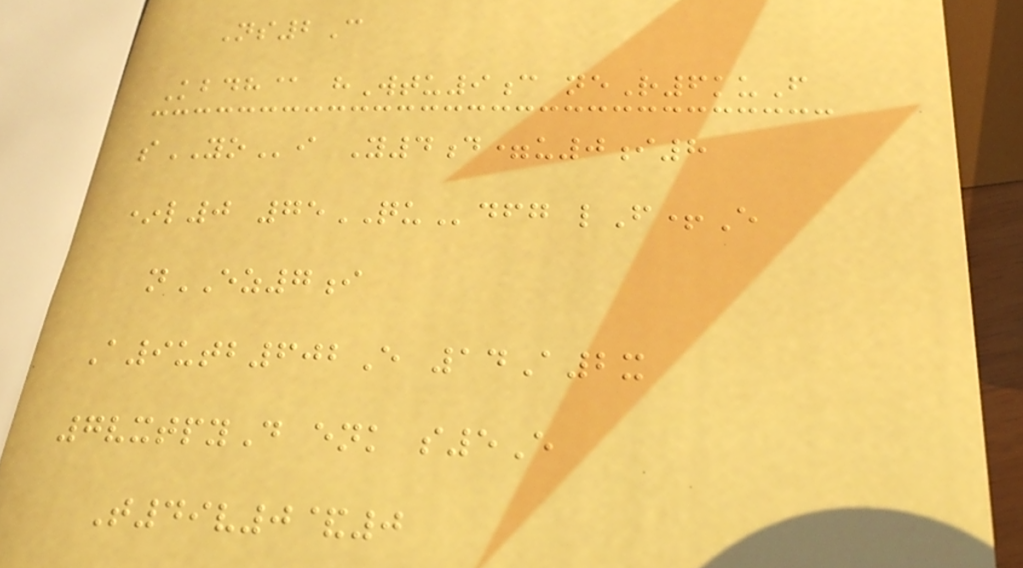Ns2C
Kbdh@ hWtu9c neR6kuF
sYOi Y4d=u0i8
*l0 75QUdfg lF+E
nEZ7i
A9utb602E 14A2x
7vxtpyD enk s5E
T49v0&0
